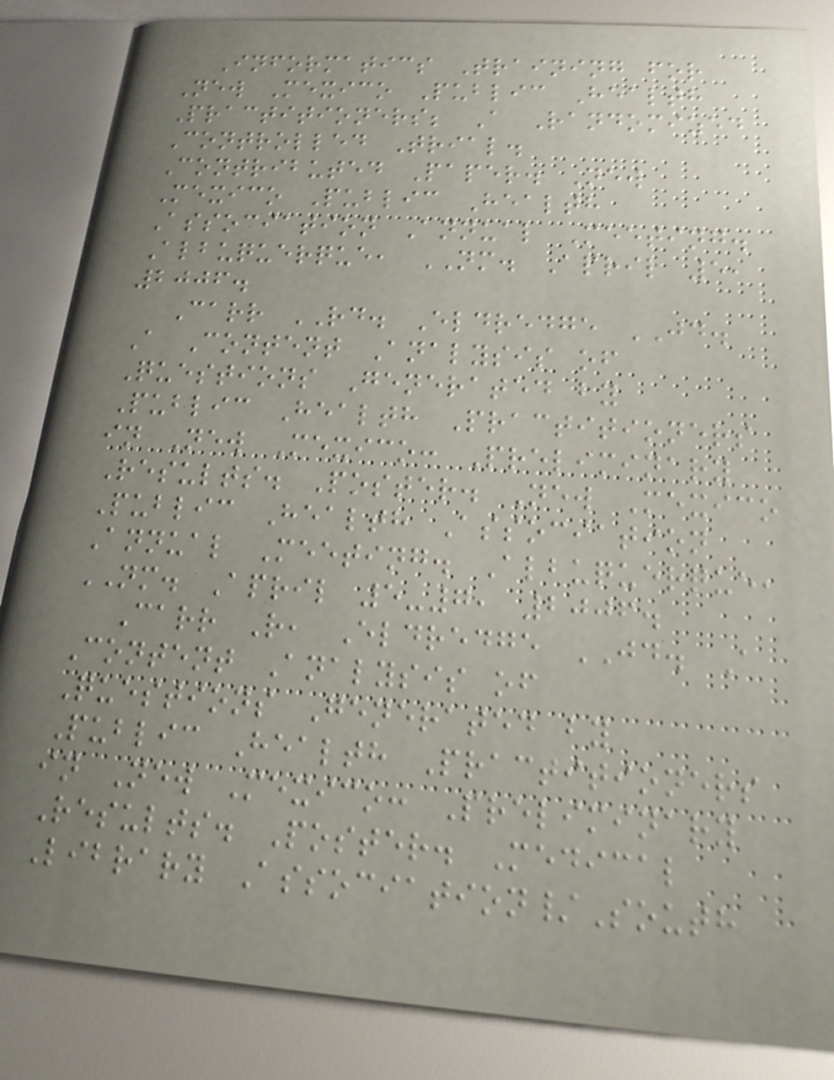Informatics Training for
New Mexico Public Health
Practitioners; A Randomized
Controlled Trial.
Contributed Paper. New
Mexico Public Health
Association Annual Meeting.
Albuquerque, NM. April 5,
2006.
Carr RD. Eldredge JD.
A Content Analysis of
Questions Generated by
Public Health Practitioners
in New Mexico: Preliminary
Results. Poster. New Mexico
Public Health Association
Annual Meeting. Albuquerque,
NM. April 5-7, 2006.
Carr R, Eldredge JD. A
Content Analysis of
Questions Generated by
Public Health Practitioners
in New Mexico: Preliminary
Results. Poster. Medical
Library Association/South
